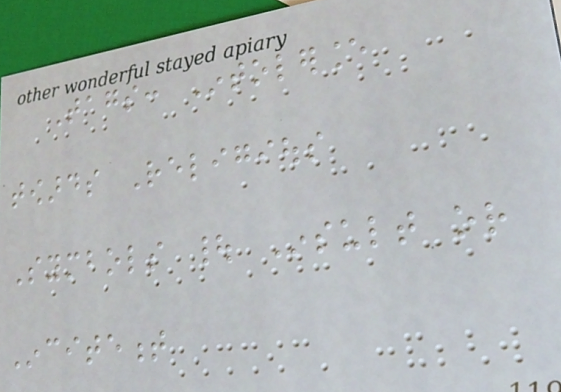Tags: Intolerance
towards Religious
Symbols | Insult or
Incitement
